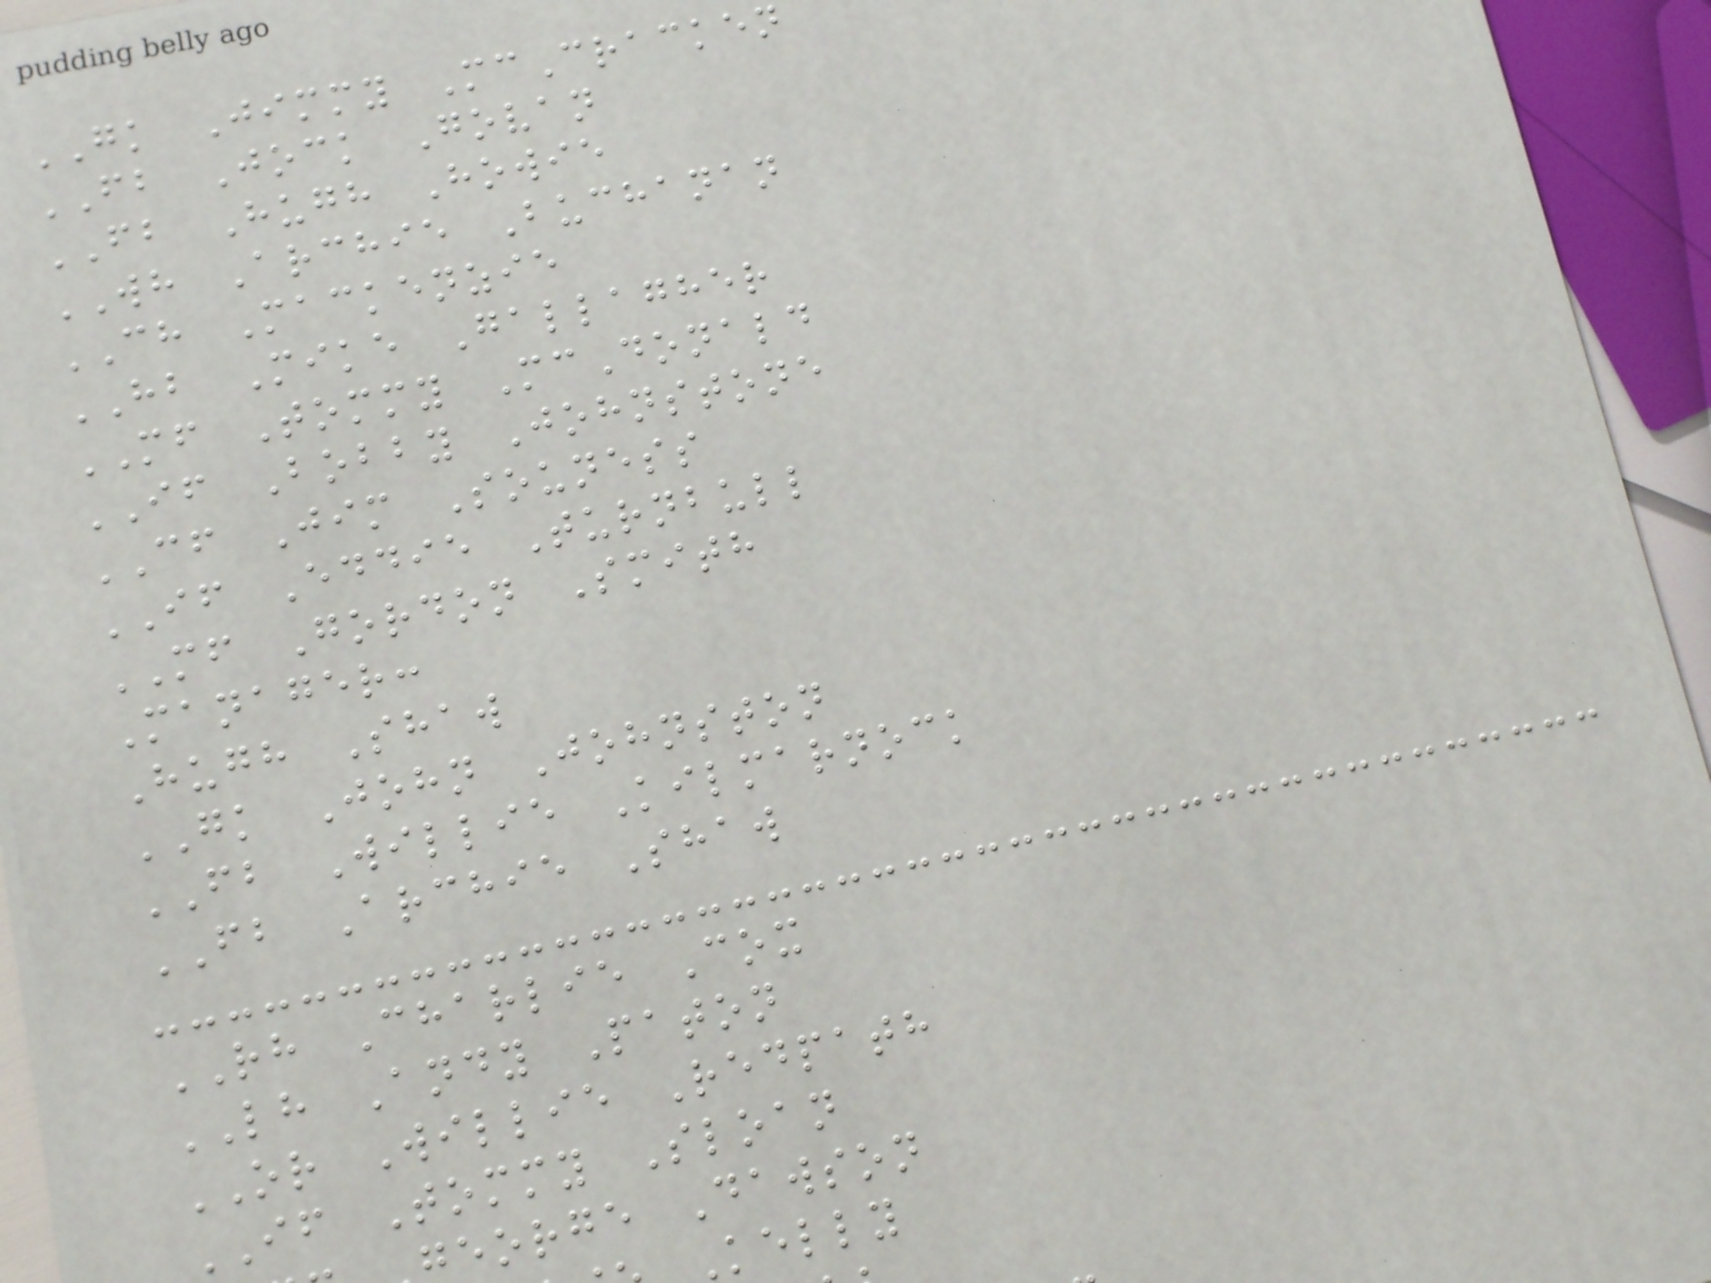GK Jimmy McCracken
FB Jock Govan
FB Hugh Howie
WH Archie Buchanan
CH Mackenzie
HB Mike Gallagher
MF Tommy McDonald
IF Bobby Johnstone
CF Jim Souness
IF Eddie Turnbull
MF Gordon Smith
Manager:
Hugh Shaw
GK John Johnston
FB Willie Kilmarnock
FB Archie Shaw
RH Charlie Cox
LH Andy Paton
OR Willie Redpath
IF Tommy Sloan
eorge Dawson
kelly
